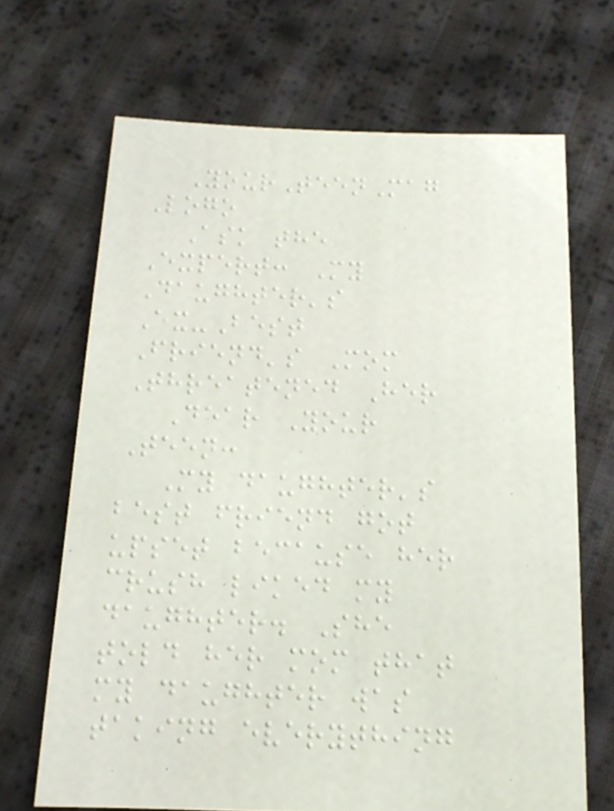YourTeenMag
Logo
Ask the
Expert: My
Daughter's
Ex-Best
Friend's Mom
Threatened Her
Dear Your
Teen:
My daughter's
best friend got
upset because her
crush liked my
daughter. She
told her mom that
my daughter was
taking everything
